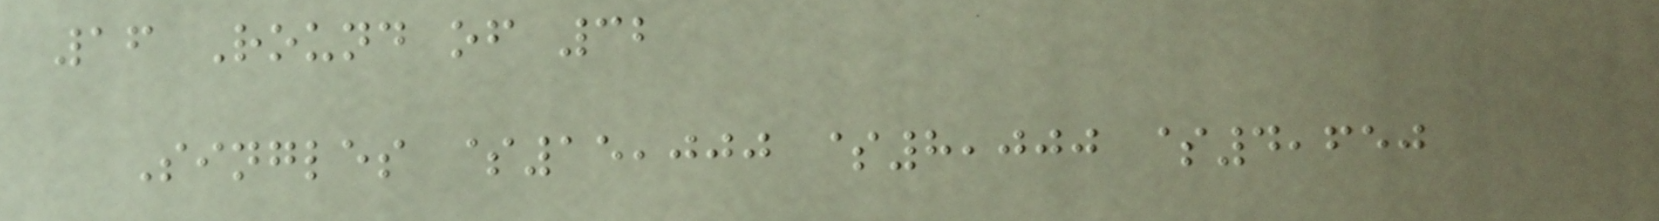16 Round of 32
Singles $15,000 $8,000 $4,650
